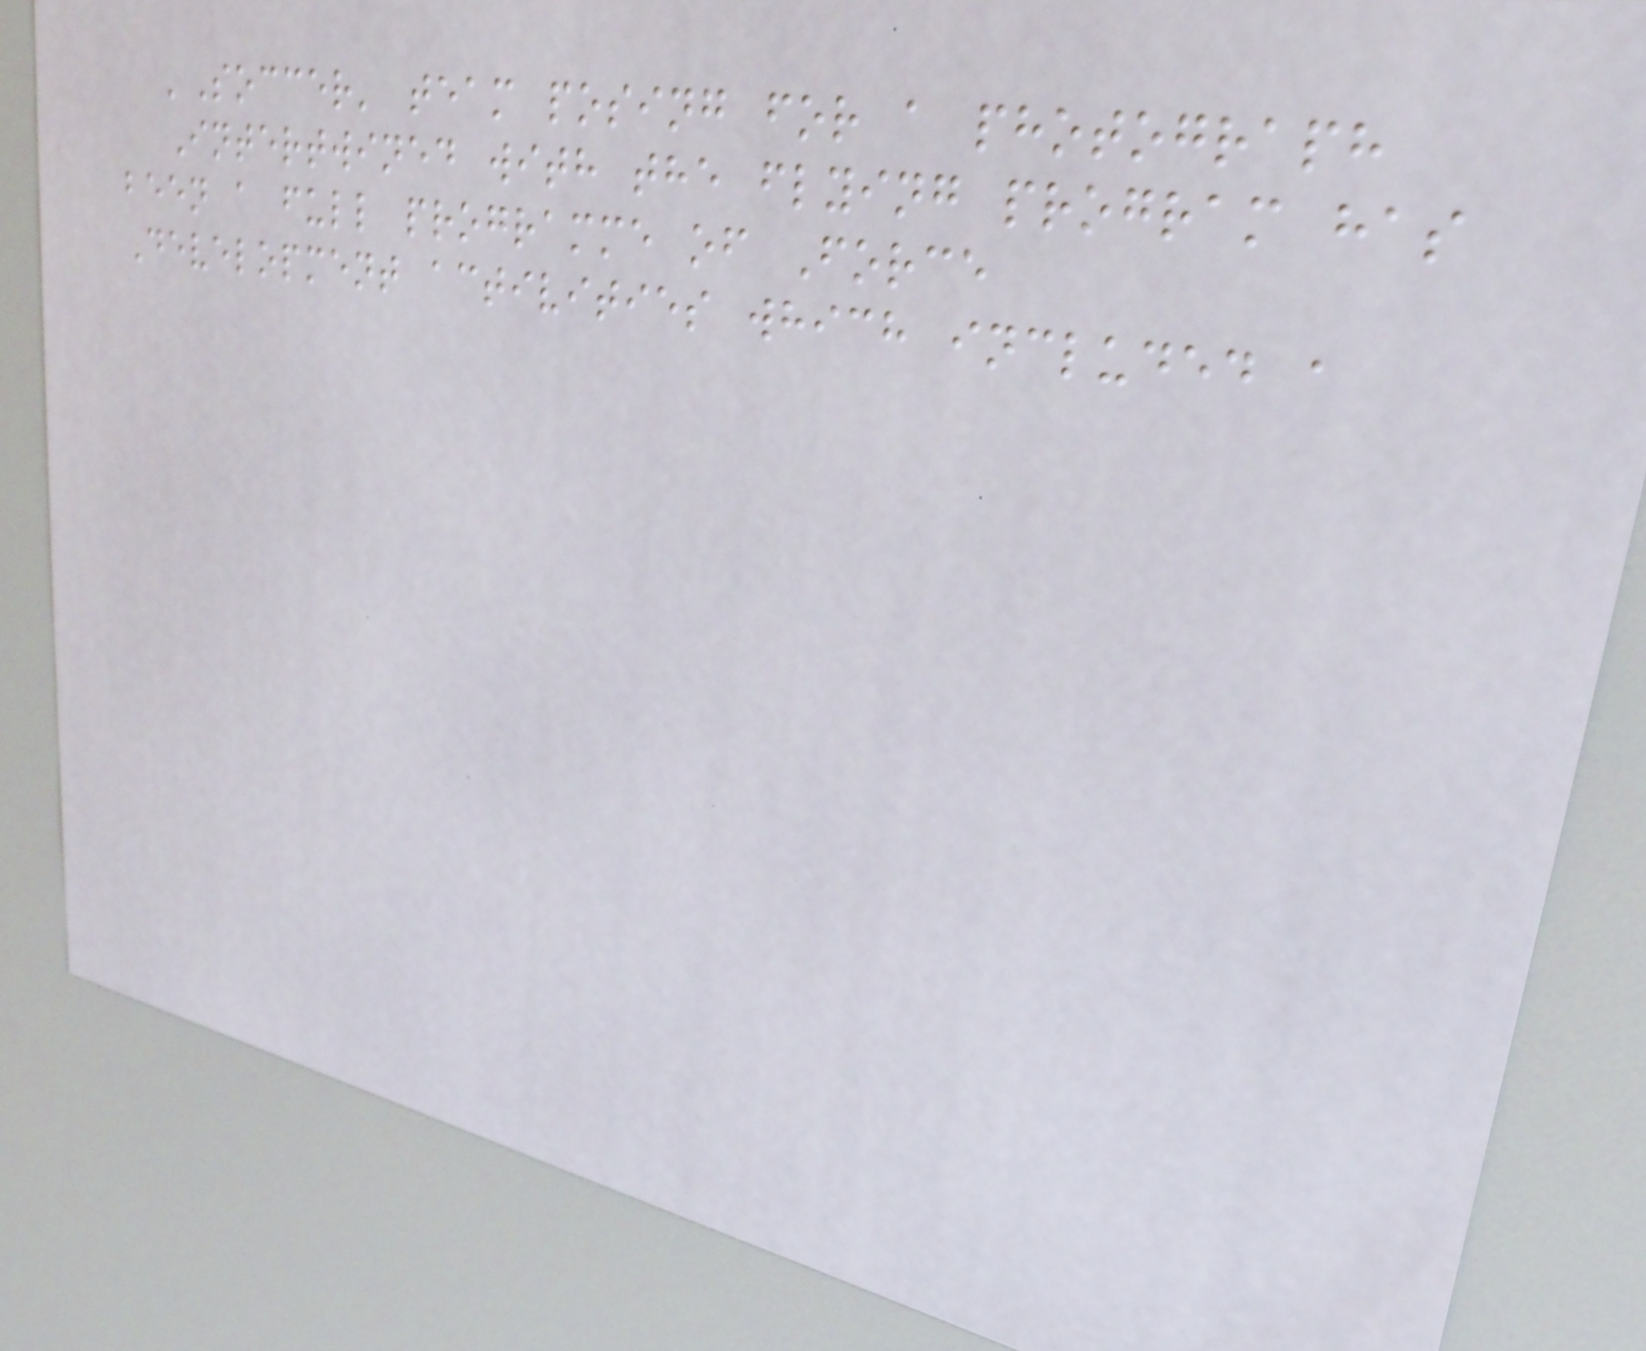'Soccer' team posing for a photograph
Intertwined with the flying program has
been a full programme of Force
Development activities which included a
